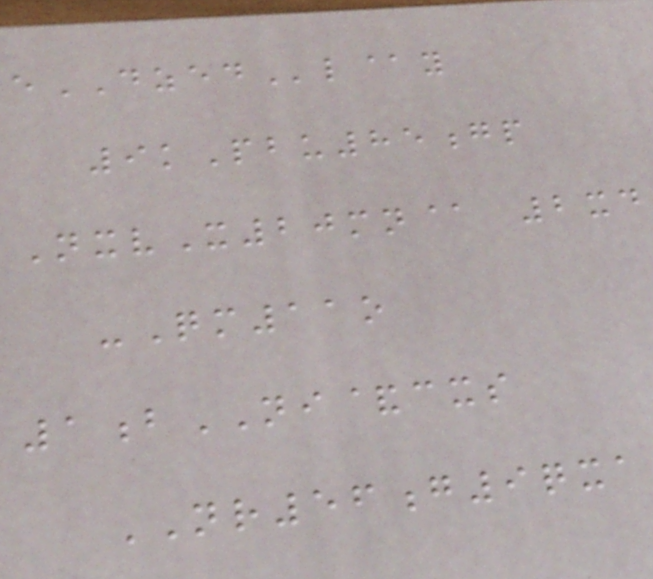eDZEDl@y
9kPbu85gp
NxvX20mn@ 2xd
-Qm11o
1bNI&cxs
NR56g9qxa
